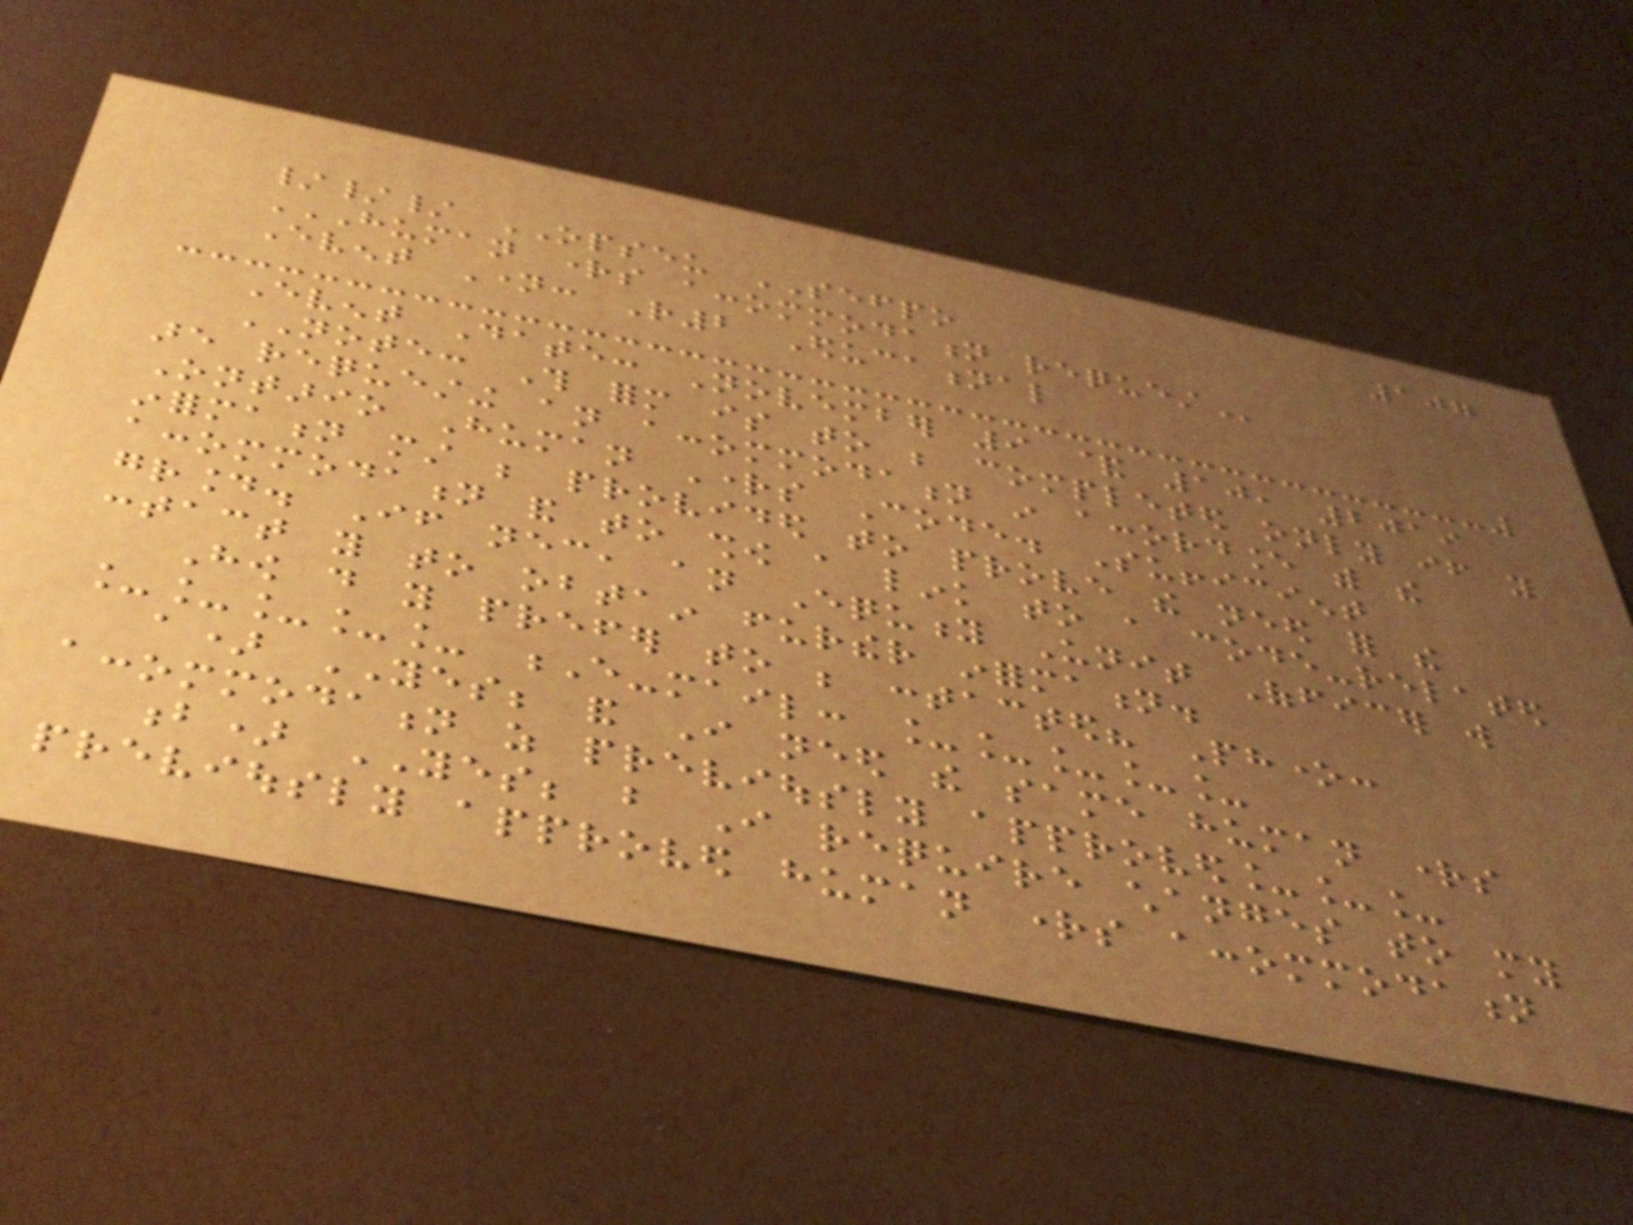107
/// OPSEU SEFPO
HUMAN RIGHTS ACCOMMODATION REQUEST
Event Name: R2 Educational
Event Date: November 9 & 10, 2019
NOTE: This form is to be completed only if you
are requesting an accommodation in accordance with the
Ontario Human Rights Code. Sufficient
information must be provided to prove the need for the
accommodation and to show a link to a code-related
ground. If necessary, an Equity Unit Officer will
contact you to obtain further information.
How do you prefer to be contacted? Phone:
_____ E-mail: _____
a) YES; and I need the same human rights
accommodation as previously approved___
b) YES; but I require changes to my
previously approved human rights accommodation
